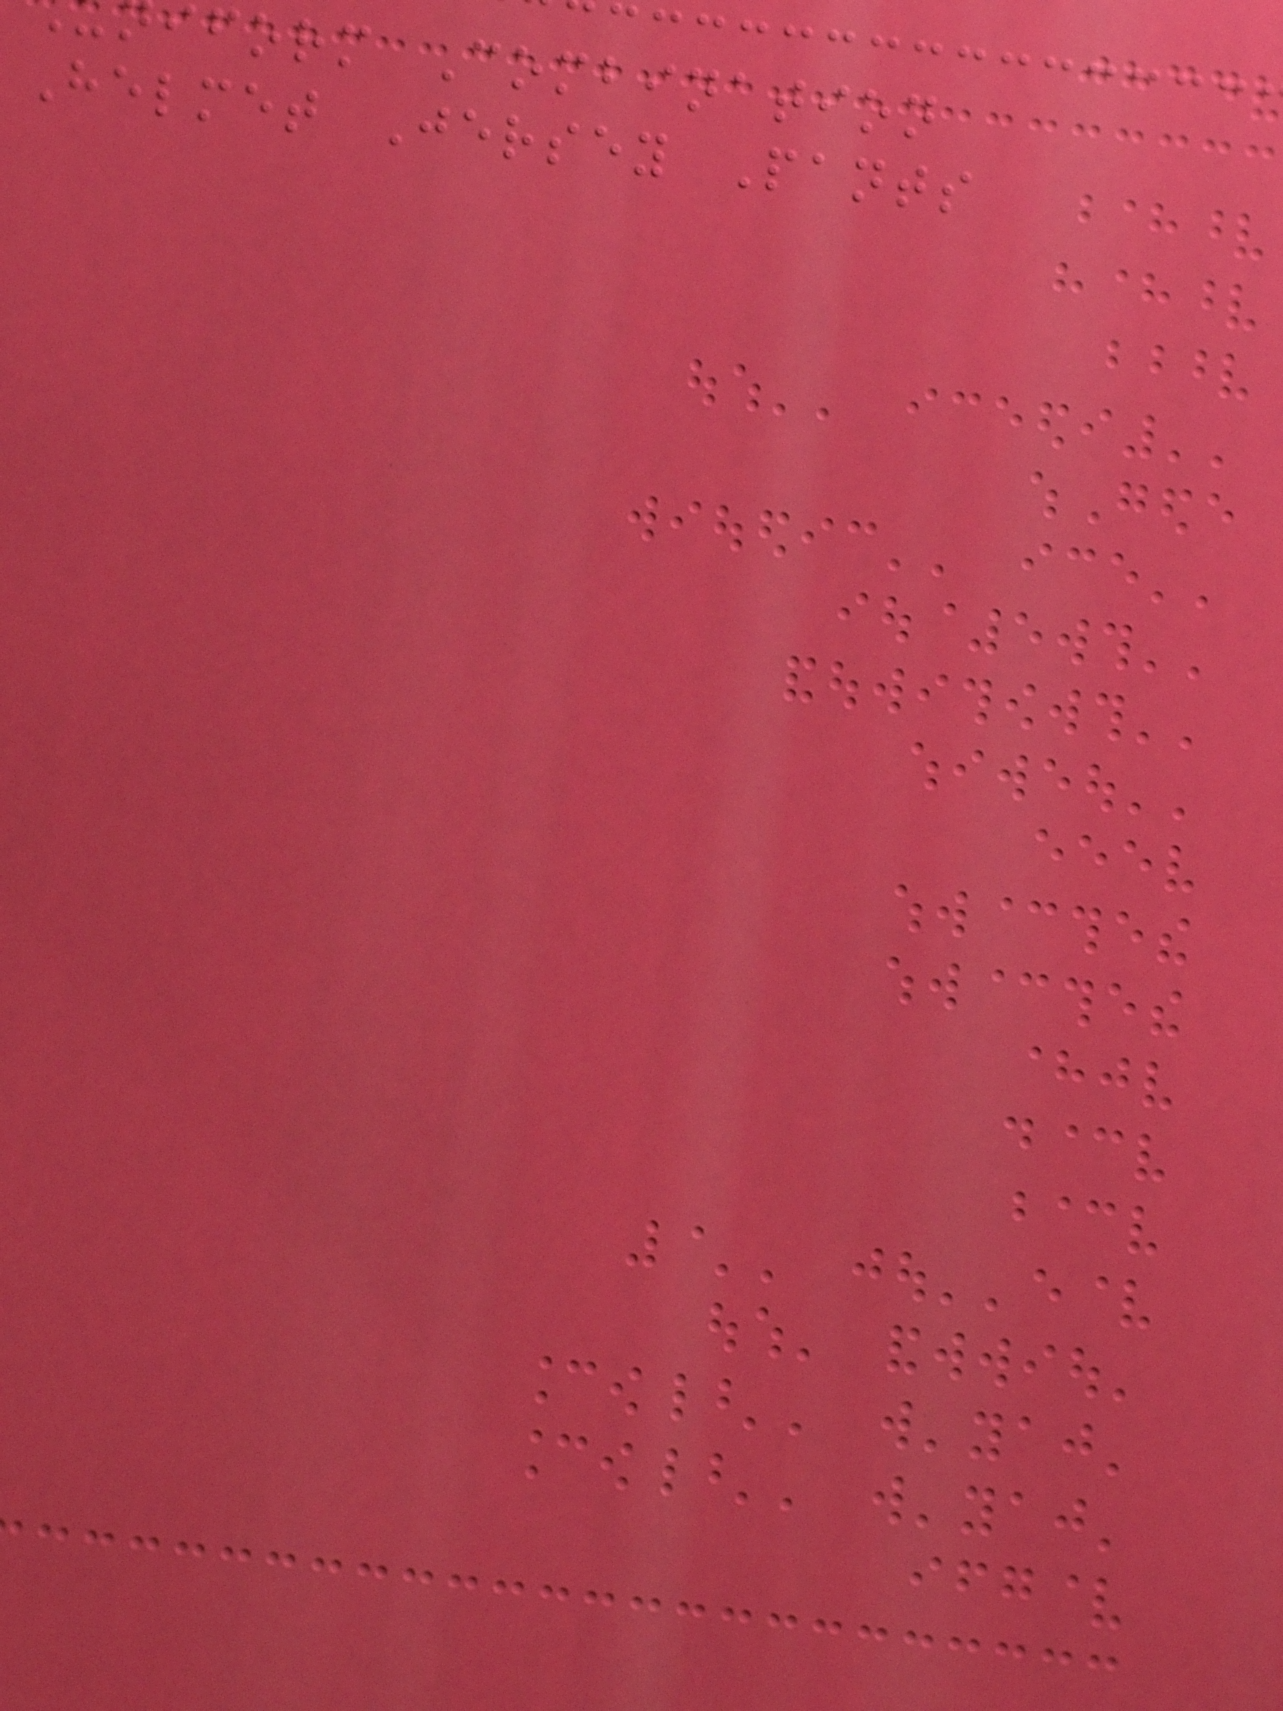iform Combination
Helmet Jersey Pants
